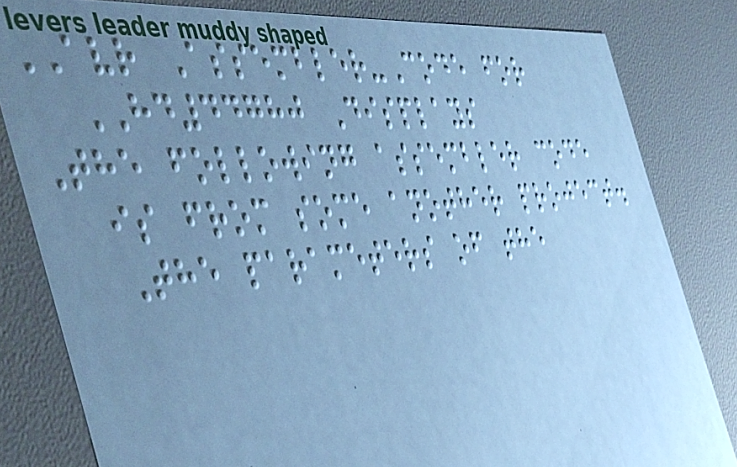AVR Assembler-Code for
HD44780 Displays
The following assembler code
is from some another project.
The parameters of the
